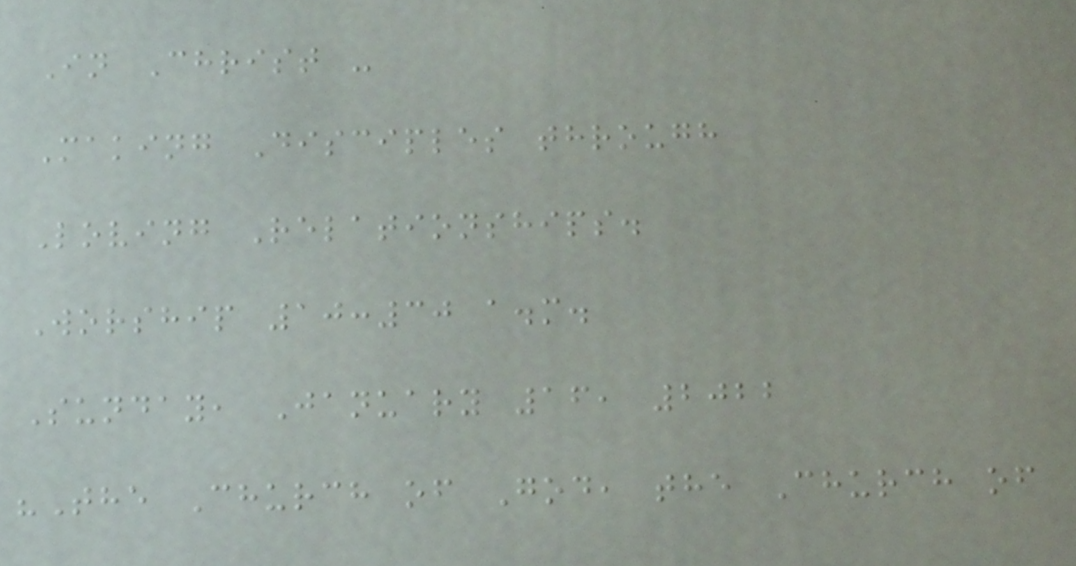In Christ -
Making Disciples through
Loving Relationships.
Worship 10:30 a.m.
Sunday, January 16, 2022
"The Church of God, the Church of
